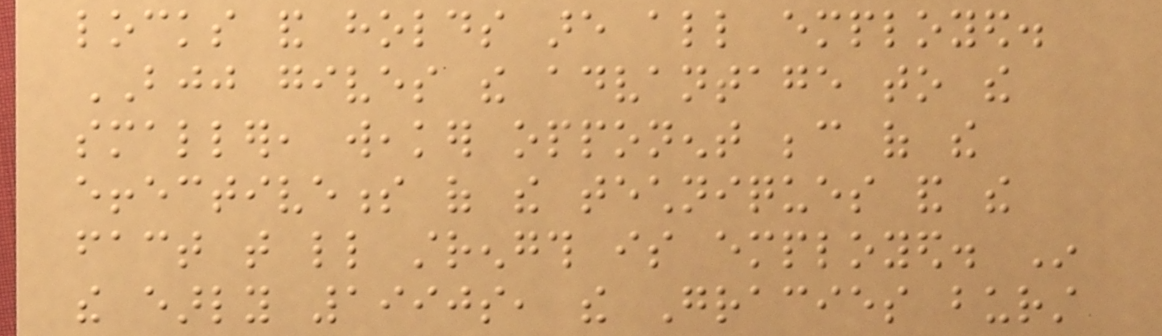locks and holds are all employed.
BJJ gives the advantage to the
smaller, weaker opponent because of the
effectiveness of the techniques and the
fact that little strength is employed. In
the early 1990s, the Gracies burst
